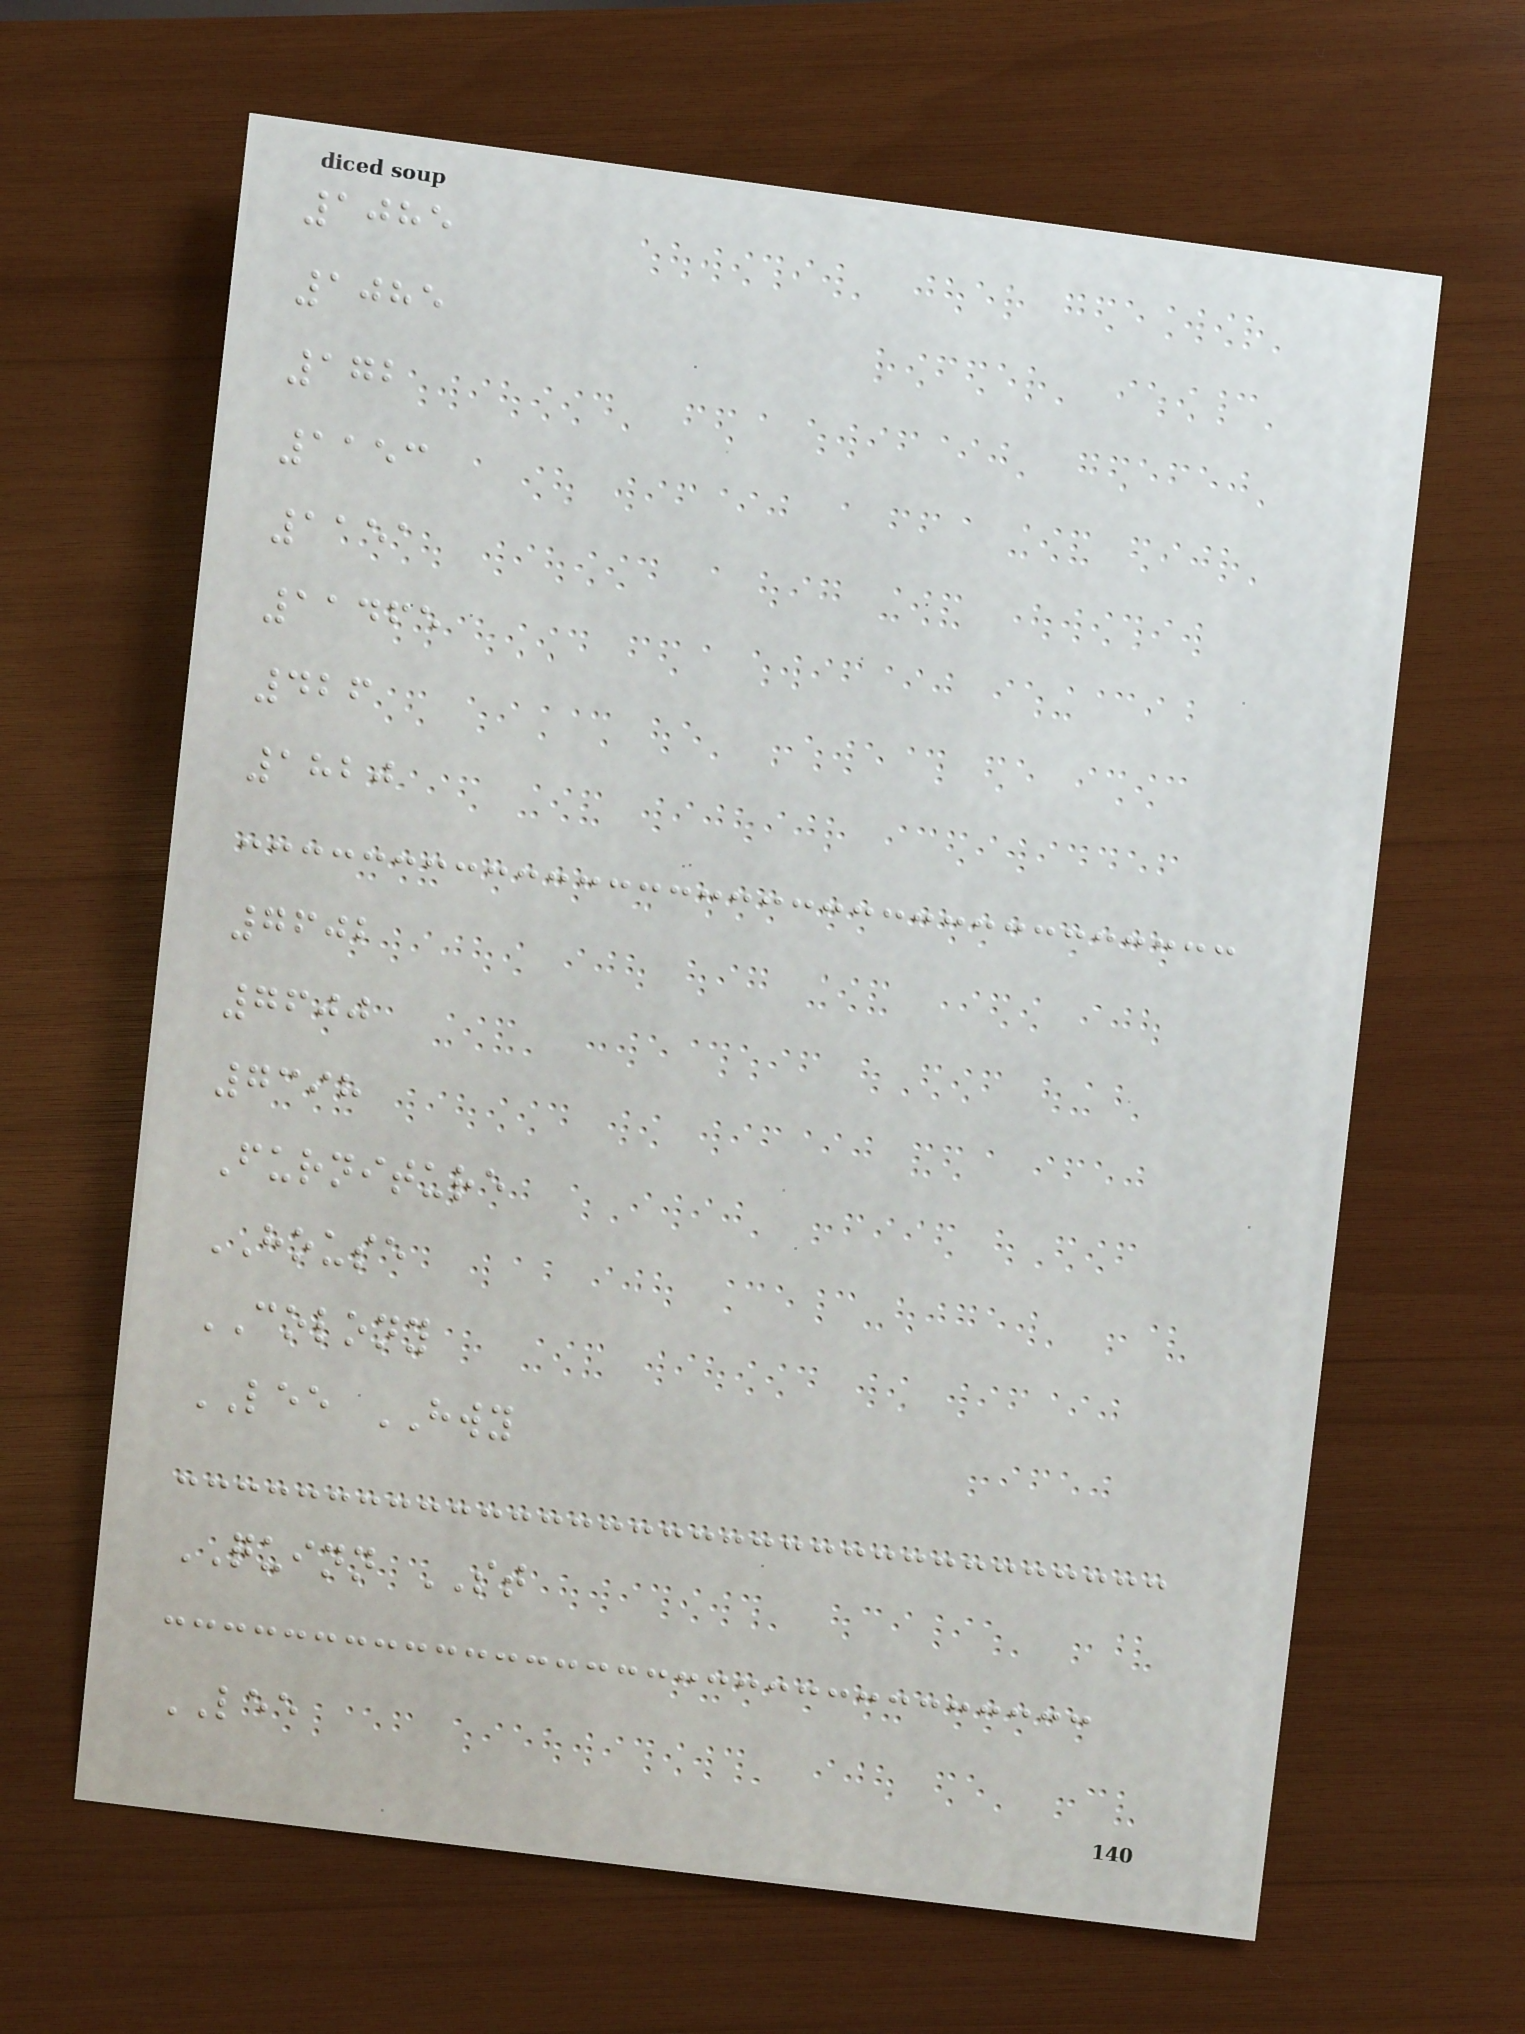1085
1085
172
1153
1151
11465
426
1820
7602
7600
7398
Furniture
HOUSE
COLONY
LEE HWY
QUINN ST
LEE
